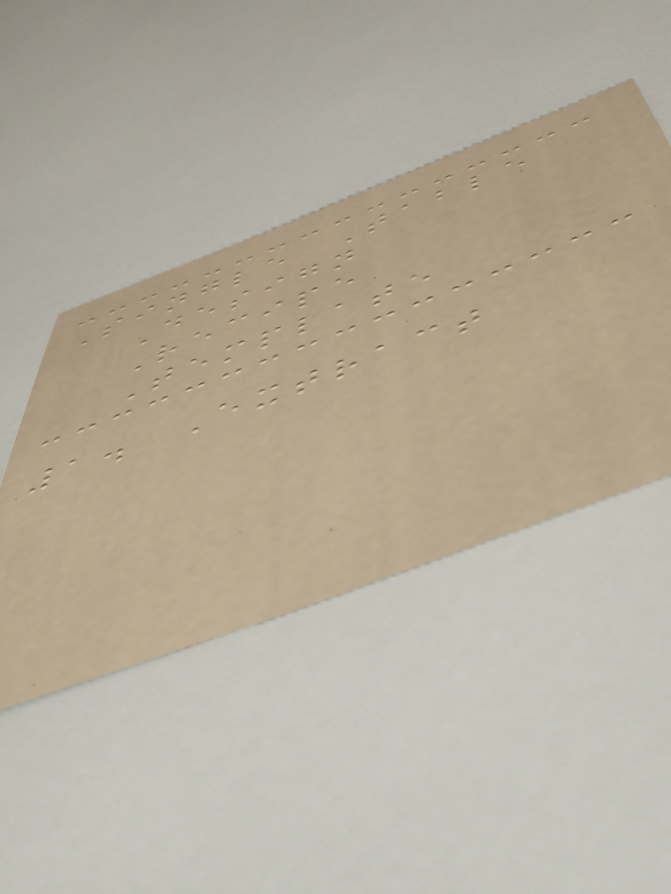Single Table
Design
Recipe
Template
1. Extract
